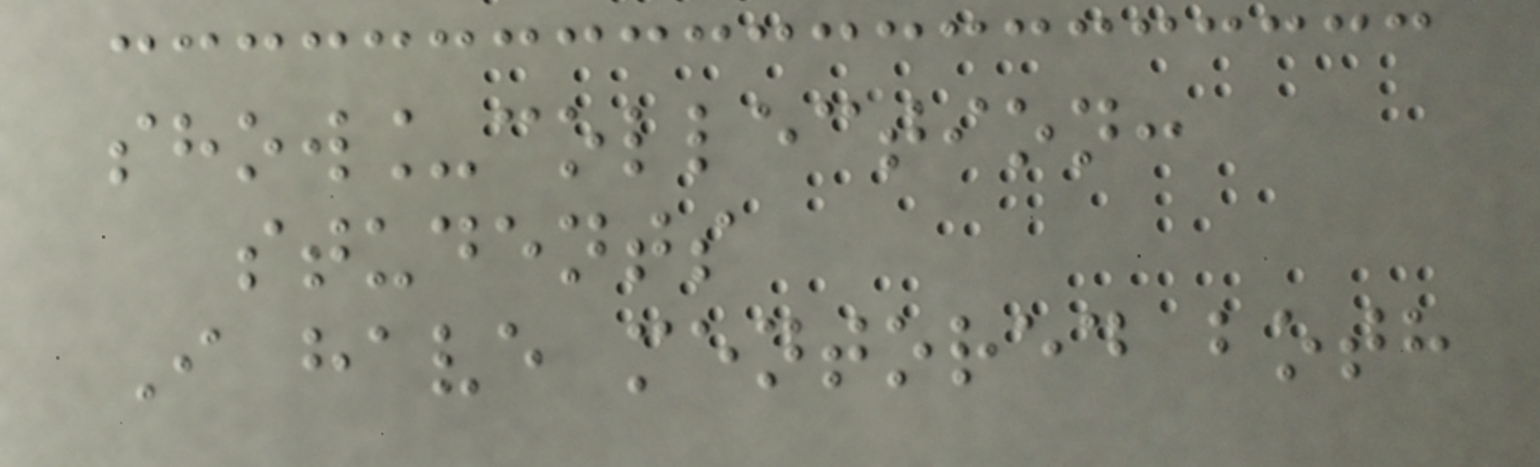show_collection:
students
I have mentored both
